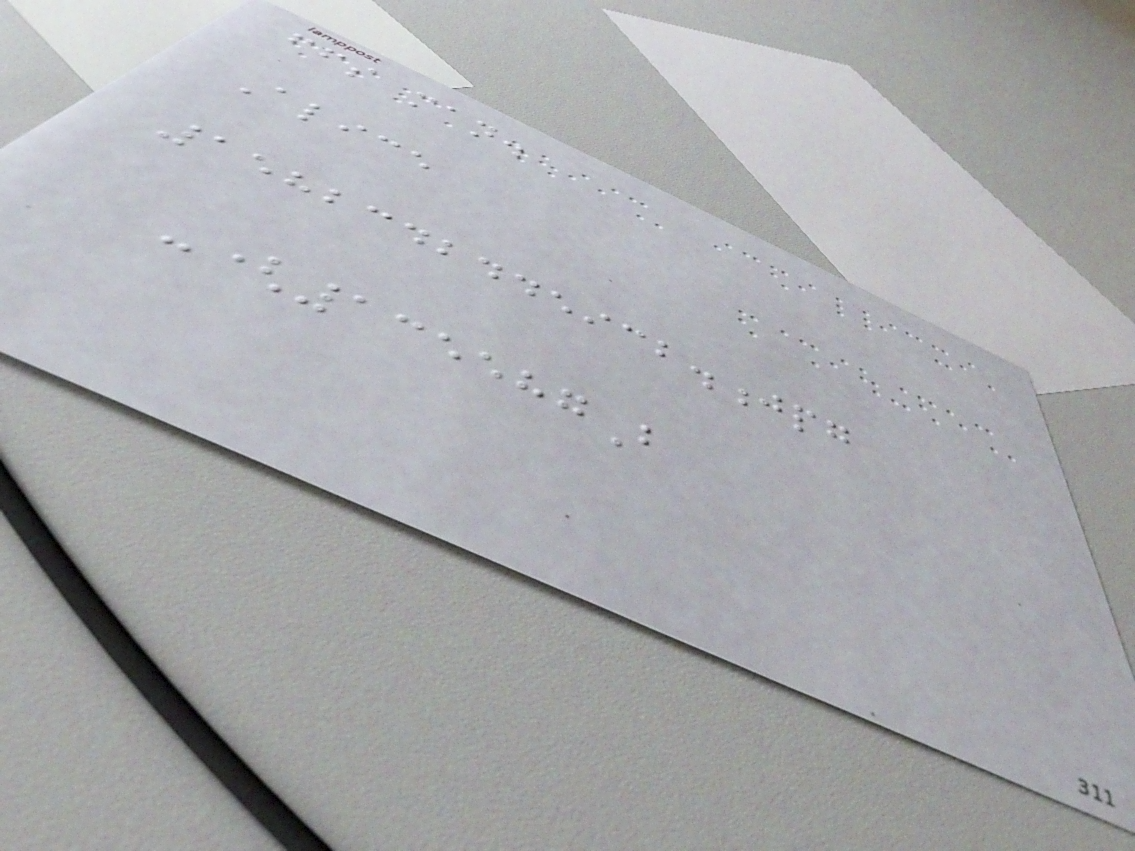ffs man.
Alice
1582342445932.jpg
-(135587B
